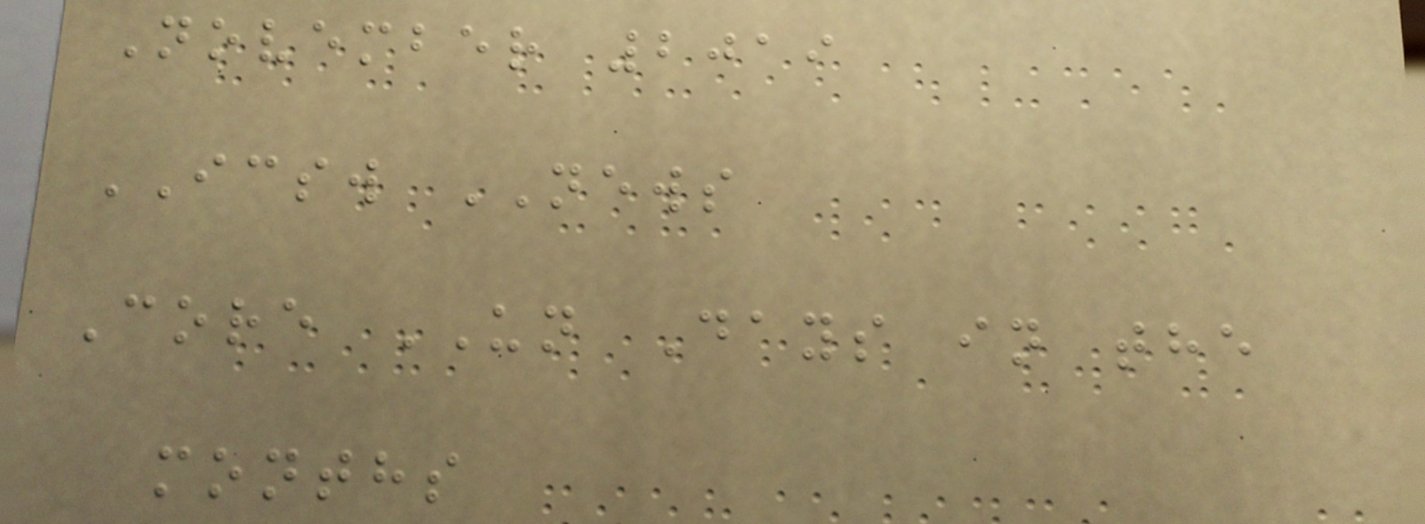November 2019
ICSW NEWS
Core UN Days in the
months
